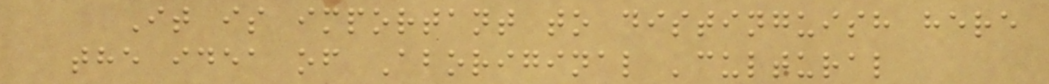It is important to distinguish here
the idea of Aboriginal 'cultural
